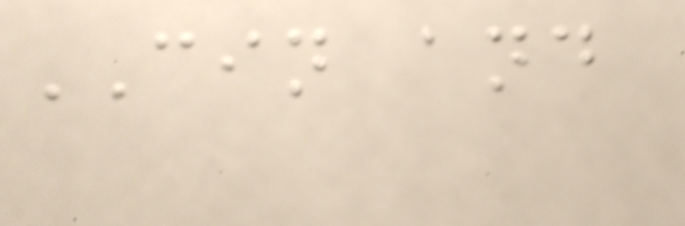CIN and
